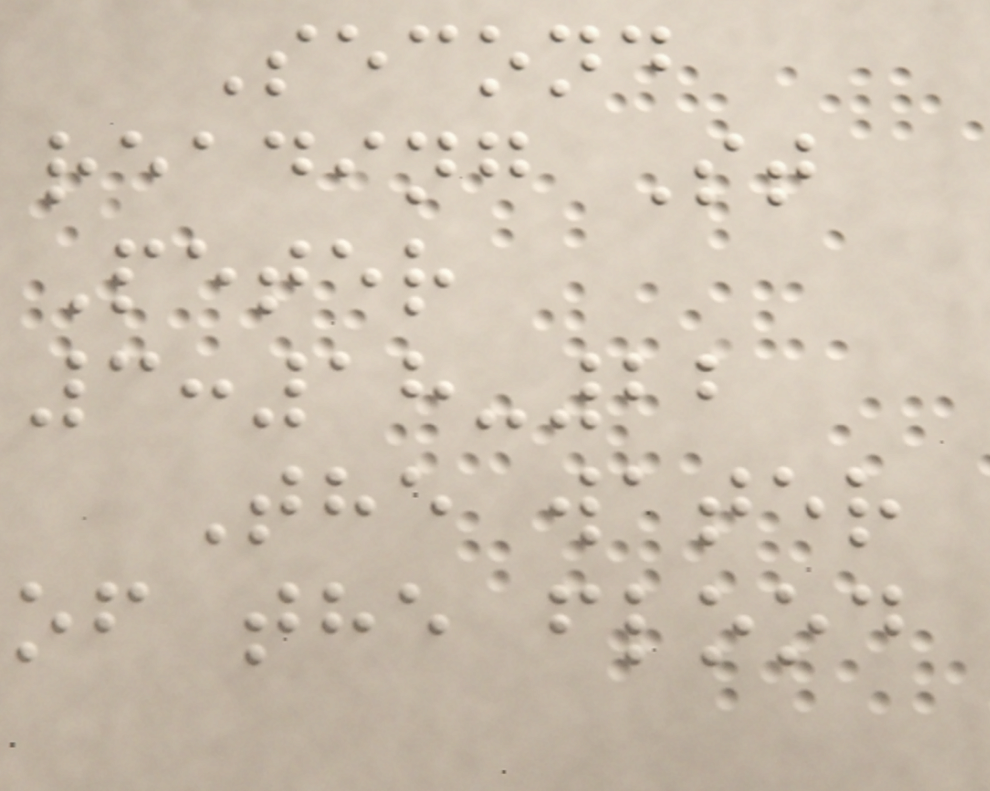Second
reading St
Peter
3:18-22
The water
of the flood
